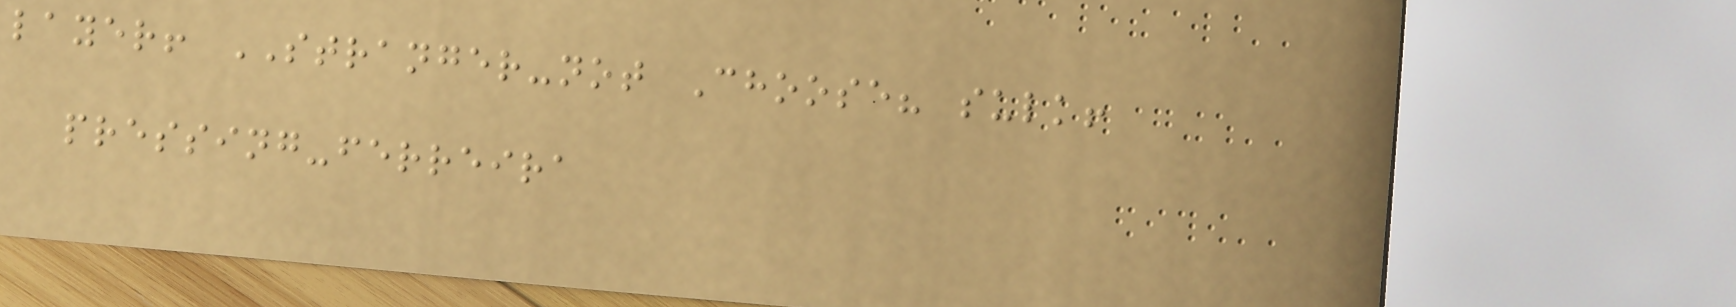layer! STRANGER-not Choose? sulk!
pressing-ferreira
